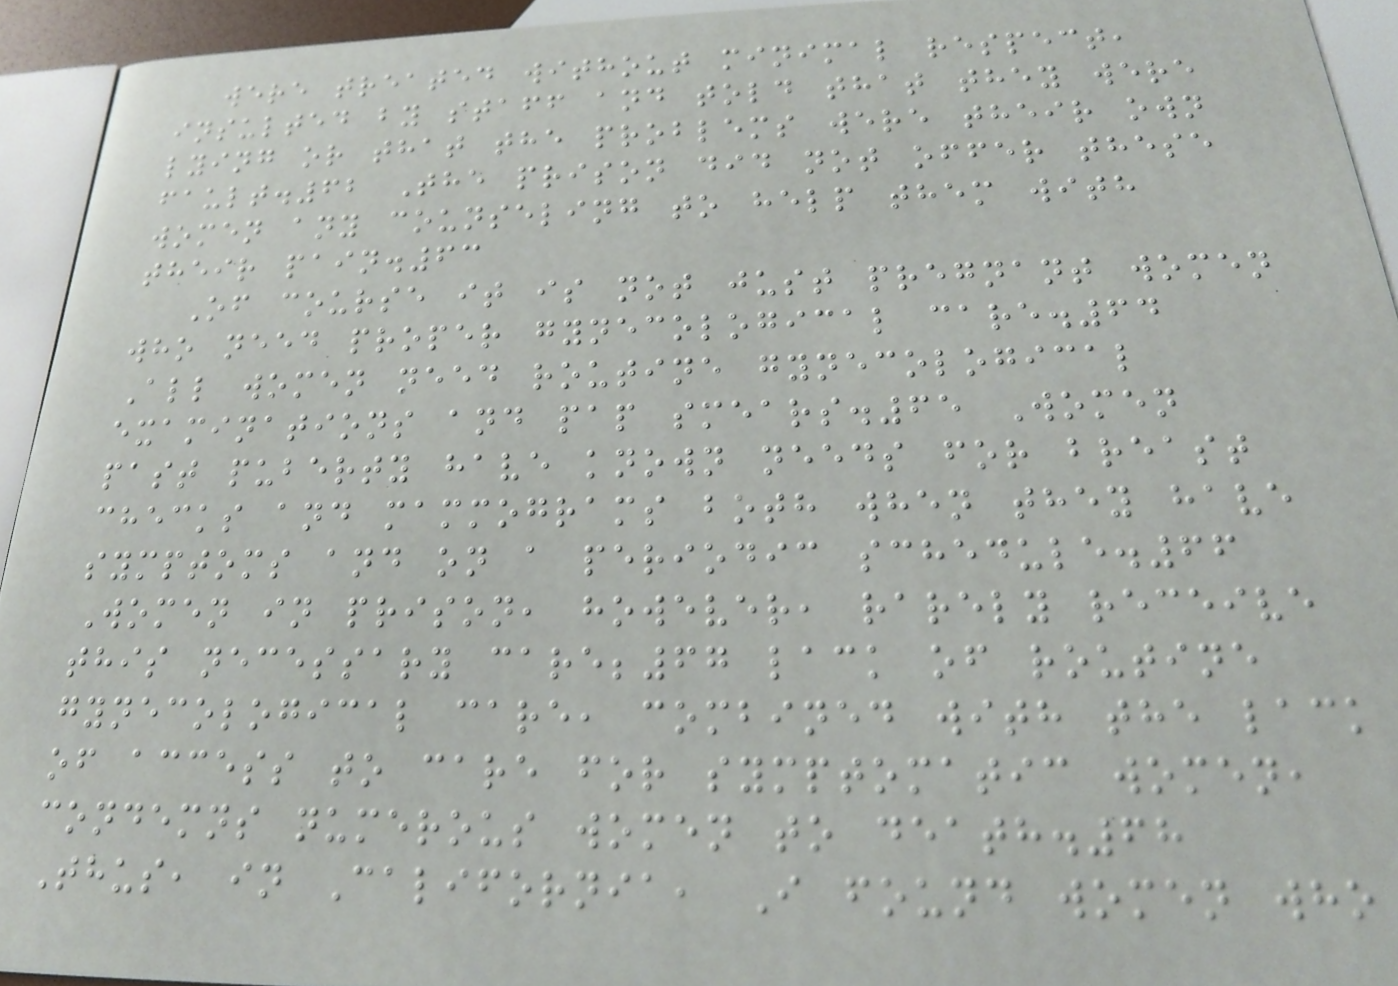were treated without minimal respect,
insulted by staff and told that they were
lying or that the problems were their own
fault.62 The prison did not offer these
women any counseling to help them with
their pain.63
Of course it is not just pregnant women
who need proper gynecological care.64
All women need routine gynecological
examinations and pap smears.65 Women
past puberty have known needs for breast
checks and mammograms both when they have
symptoms and on a periodic schedule.66
Women in prison, however, rarely receive
this necessary care;67 lack of routine
gynecological care, combined with the lack
of access to care for symptomatic women,
condemns numerous women to death.68
Thus, in California, I found women who
